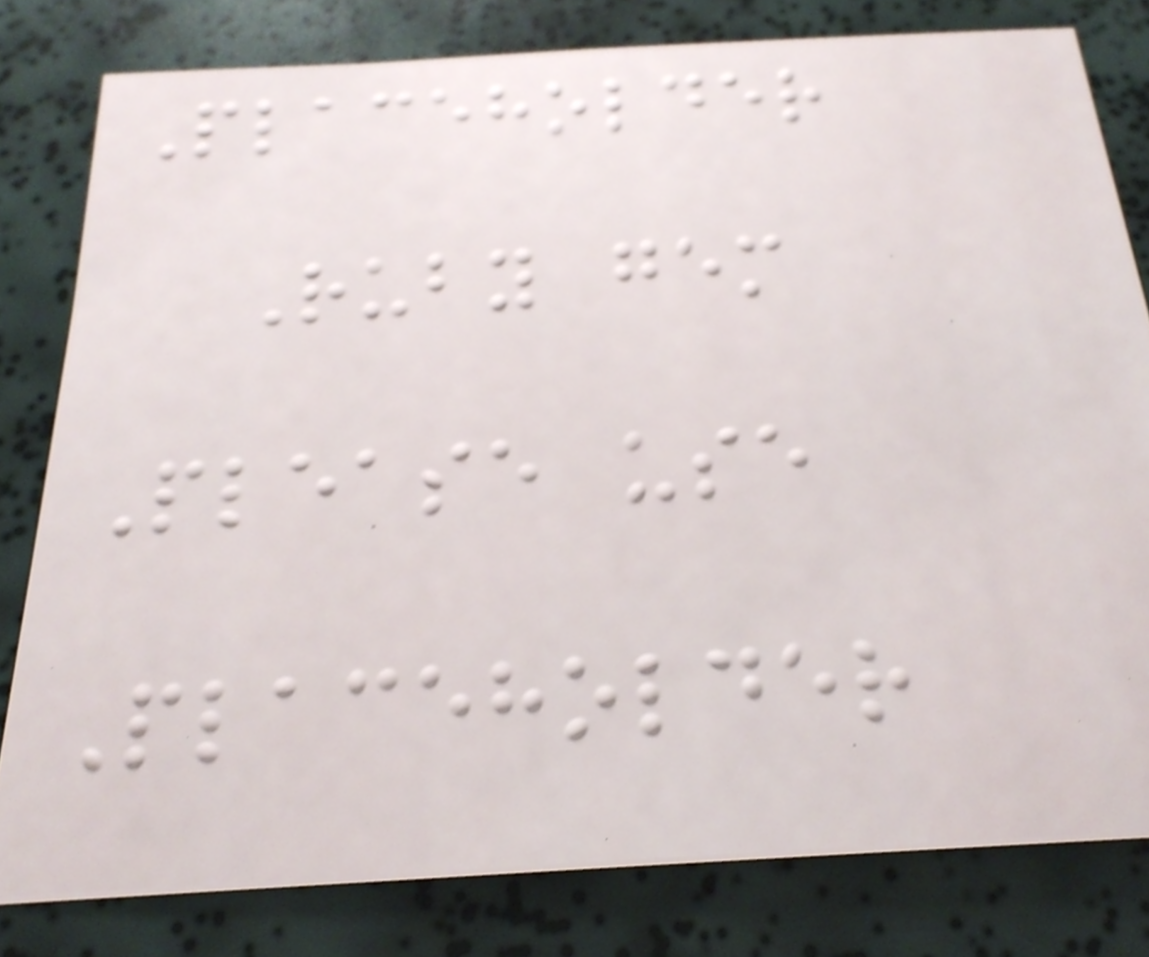Placeholder
Ruby gem
Please use
Placeholder
